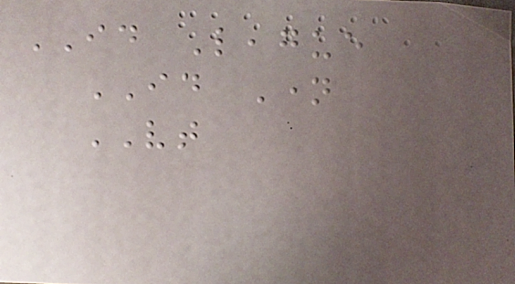ID League
ID Name
VT
